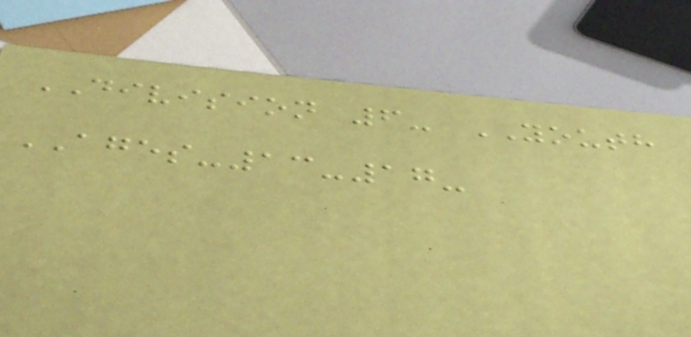DIVISION 6- YOUTH
AGES-13-17-
